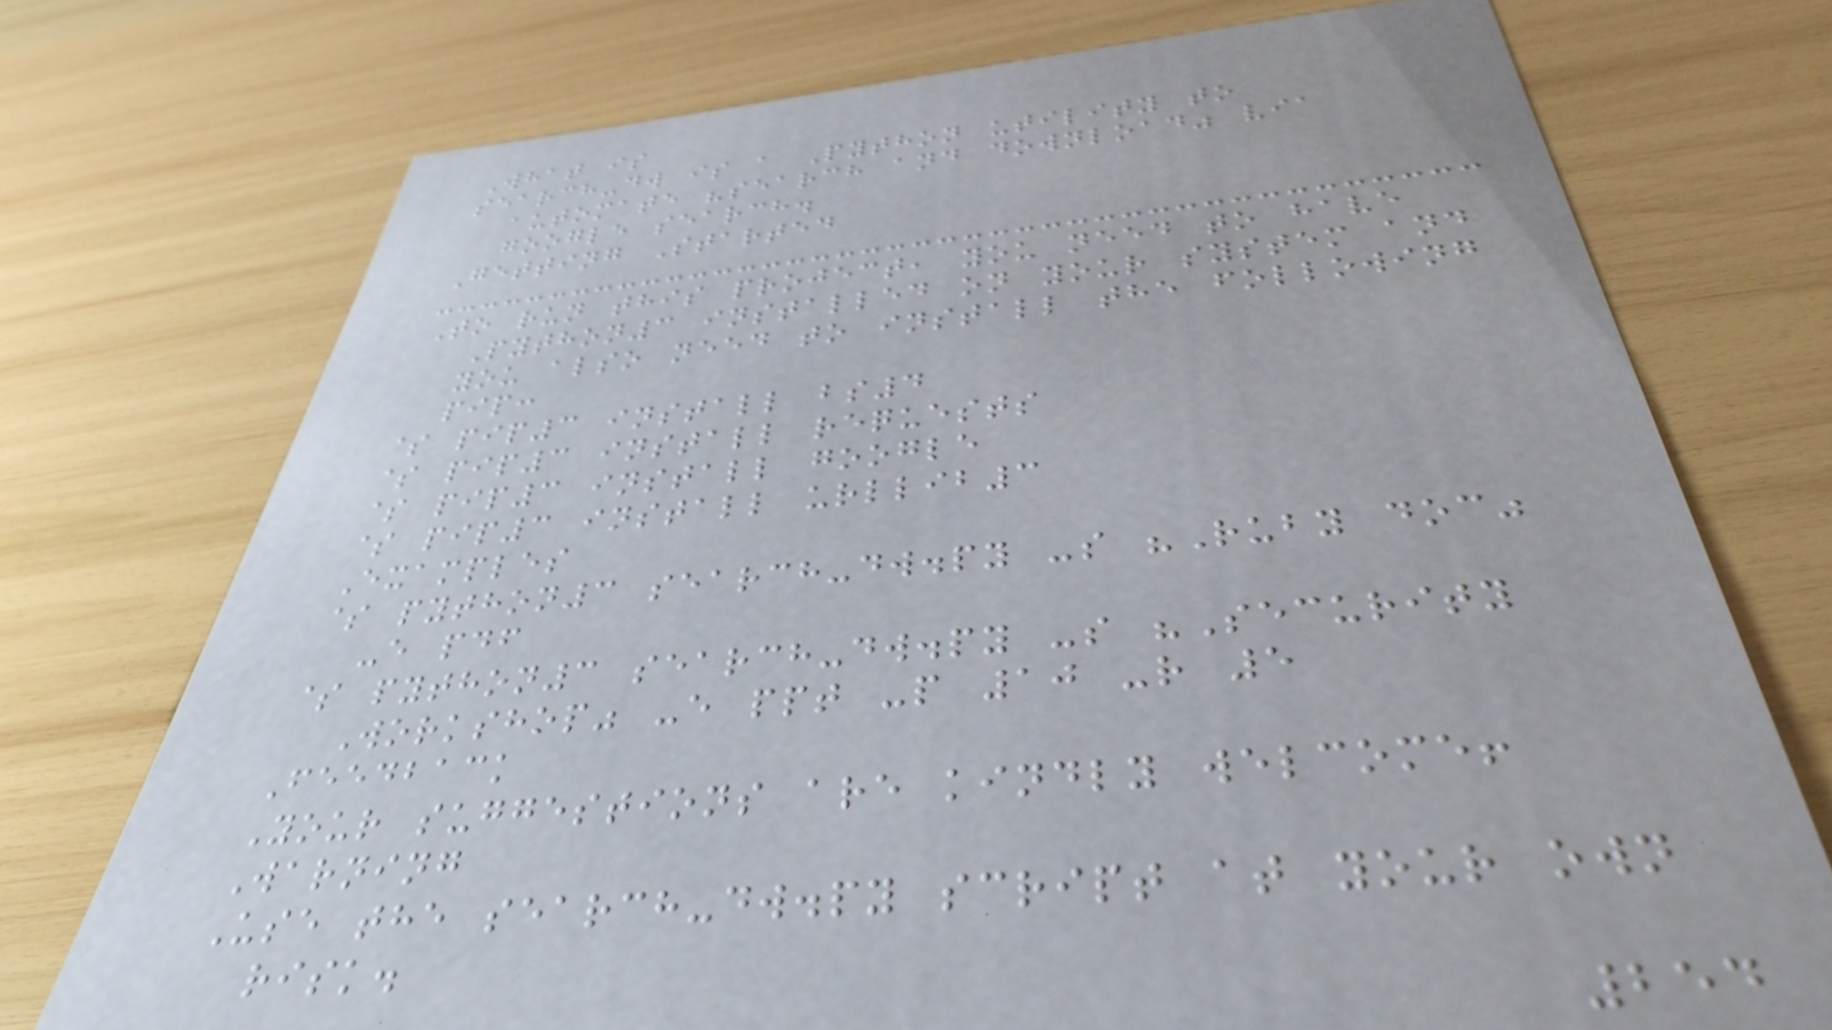What is
search-dw is a Python utility to
automate "search and download" via
google search.
Getting Started
To run this project, you need to have
Python3 installed on your system and
you also need to install the following
pip:
$ pip3 install bs4
$ pip3 install requests
$ pip3 install google
$ pip3 install urllib3
Examples
$ python3 search-dw.py -s "Ruby doc"
-e pdf
$ python3 search-dw.py -s "Security
Workshop" -e ppt -p 10 -r 5
Feedback
Your suggestions are kindly welcome!
Warning
Use the search-dw.py script at your own
risk.
254
